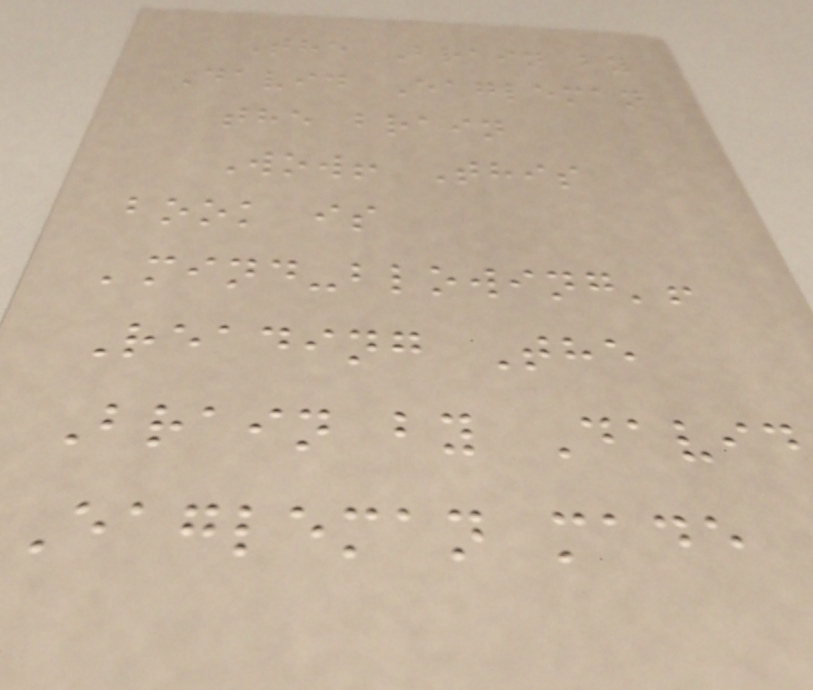The Brain by
David Eagleman
the brain
Wow! This
book is
'mind-blowing'!
Reading The
Brain by David
Eagleman made
